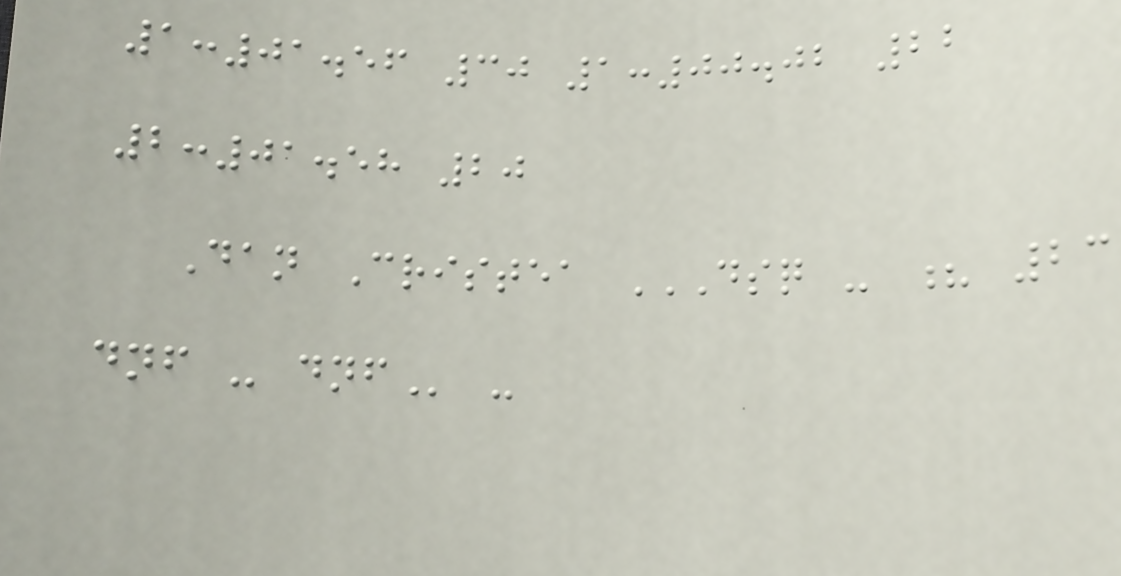1:01.56 30 1:00.02 22
2:01.58 20
Dan Cristea DSQ - ? 23
DNF - DNF -
